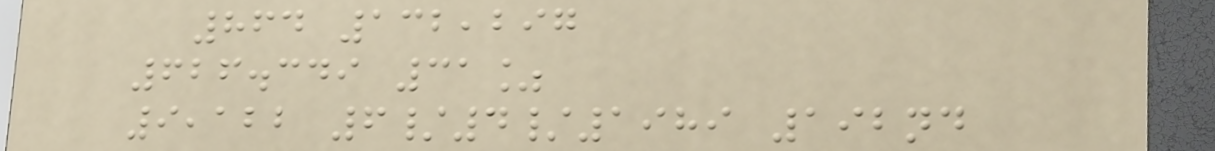864 132,297
626.349 31%
9,122 6/4/1989 192nd
